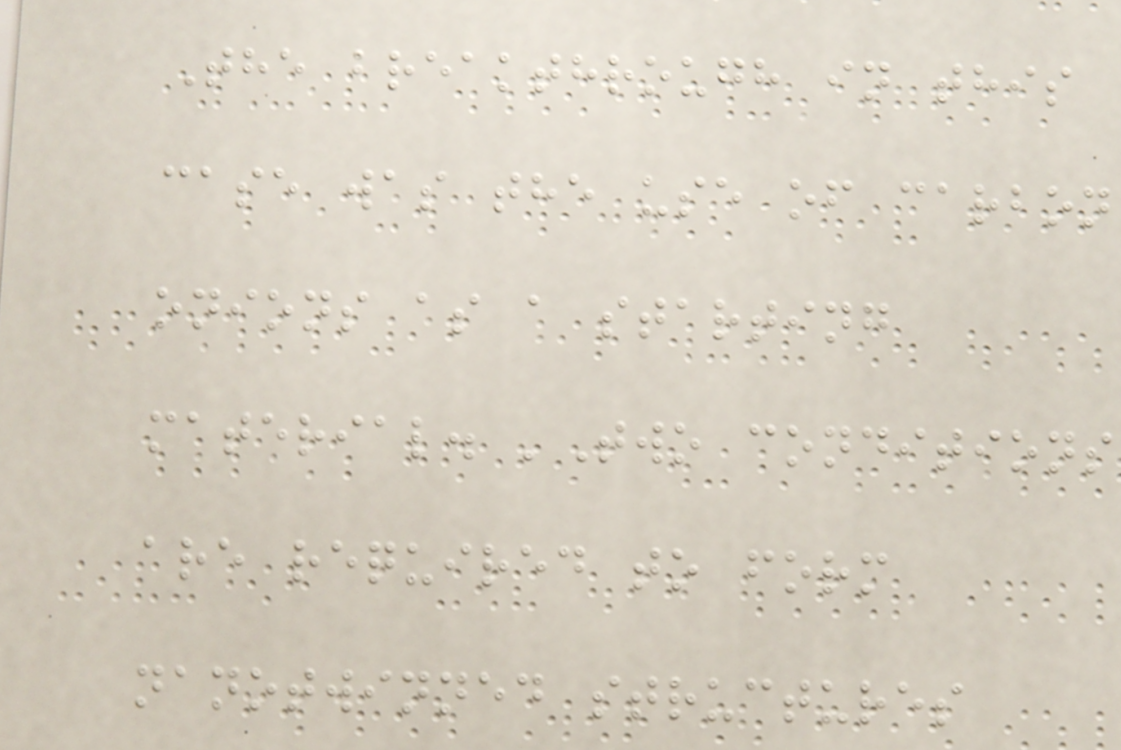The breakthrough in this
case was the use of carbon
onions as a starting
material. 'Two conditions
are required to form
nanotwinned structures
